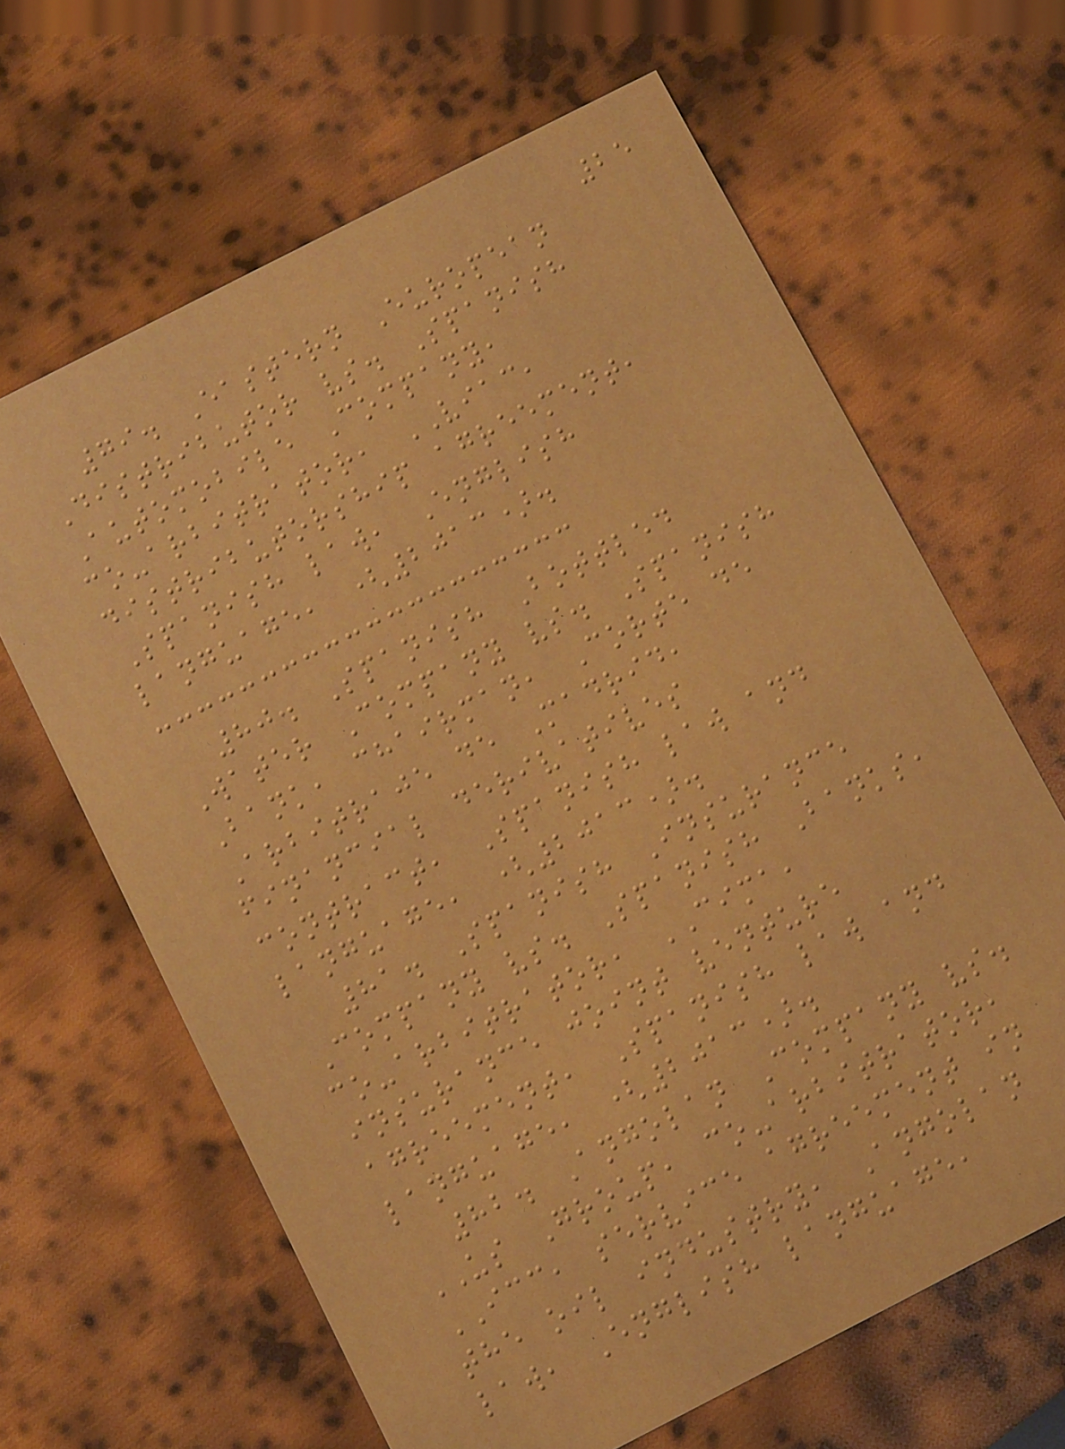25
79. Eastern European
Distributor vs. Spanish
Automobile Company,
co-arbitrator, VIAC,
distributorship agreement,
Spanish law, English
language, (2013).
80. Spanish Bottled
Water Company vs. Spanish
Bank, chairman, Corte de
Arbitraje de Madrid,
financial derivatives
contract, Spanish law and
language, (2013).
81. Spanish Insurance
Company vs. Spanish Banks,
co-arbitrator, CIMA,
insurance joint venture
agreement, Spanish law and
language, (2013).
82. Angolan Company vs.
US Group, co-arbitrator,
ICC, service agreement in
the oil industry, Angolan
law, English language,
